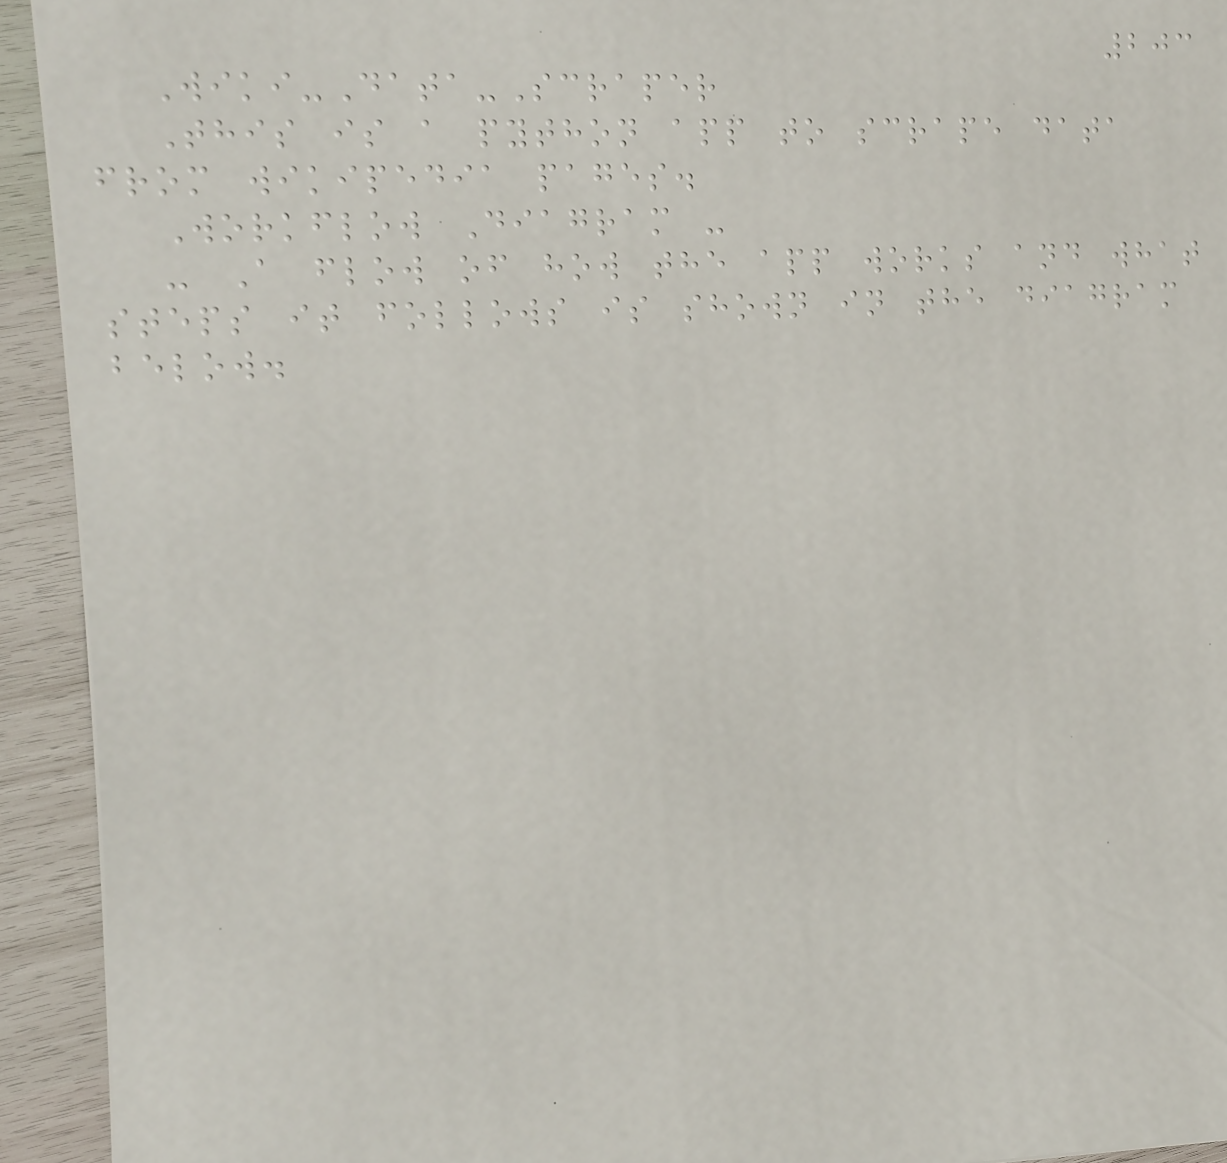203
Wiki-Data-Scraper
This is a python app to scrape data
from wikipedia pages.
Workflow Diagram -
- A flow of how the app works and what
steps it follows is shown in the diagram
below.
